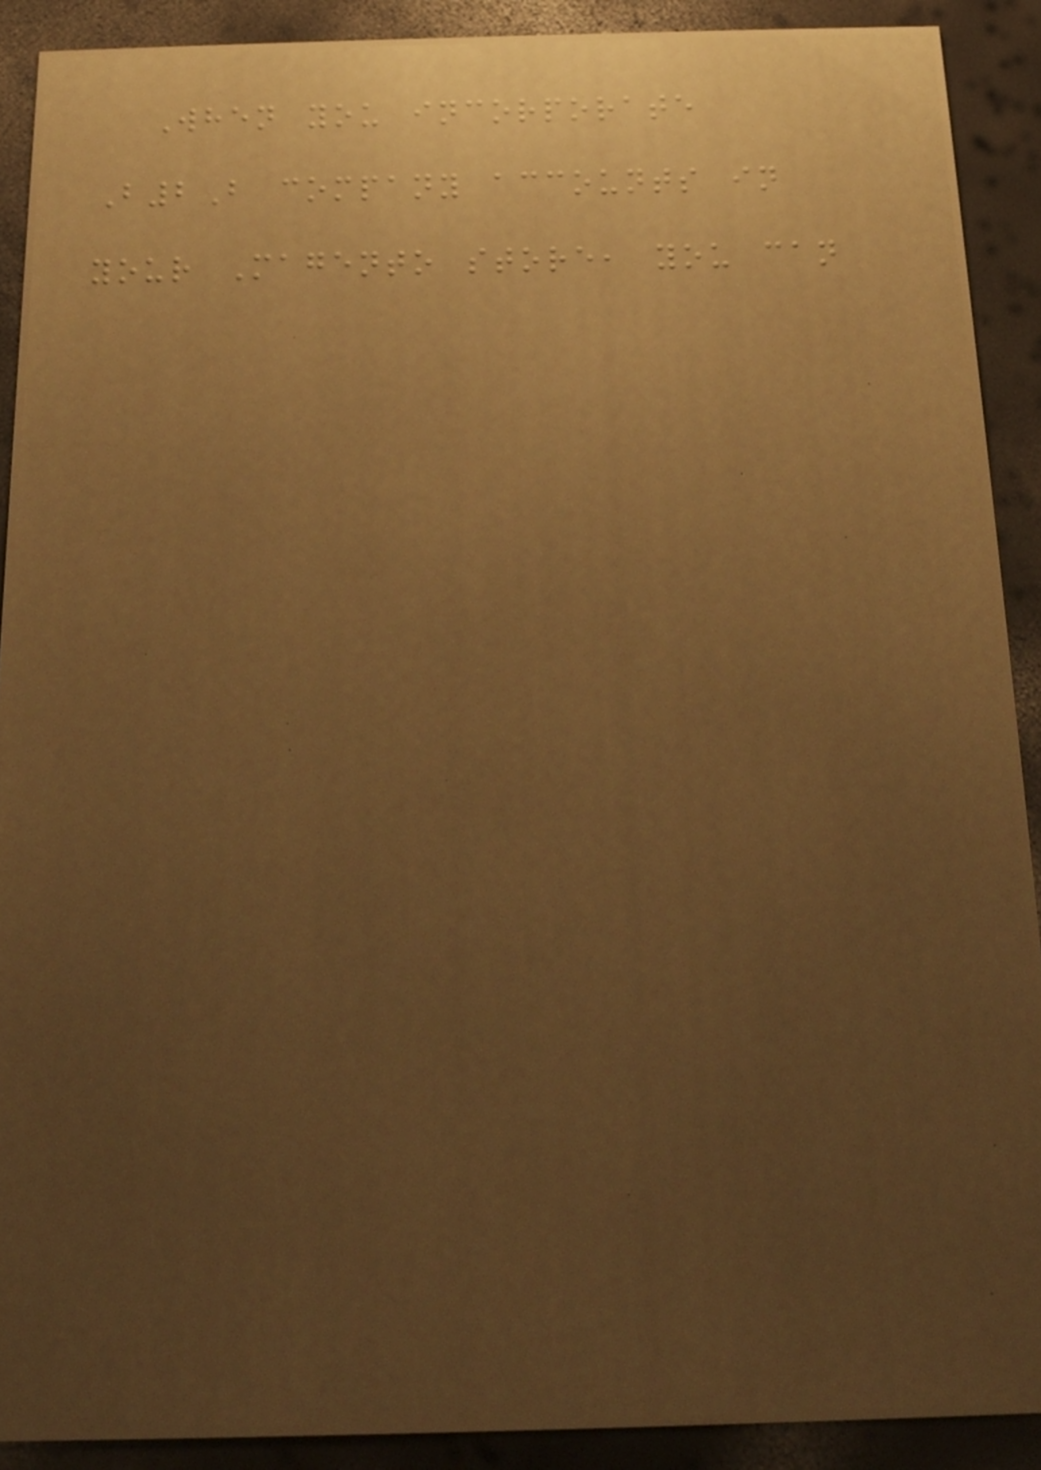When you incorporate
B2B company accounts in
your Magento store, you can
